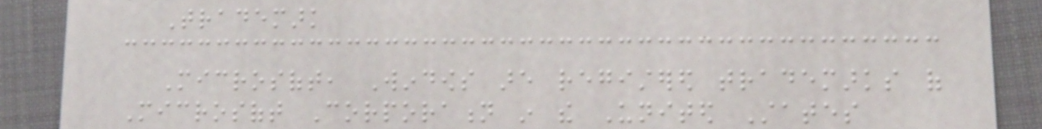Trademark
Microsoft, Windows are registered trademarks of
Microsoft Corporation in the United States
